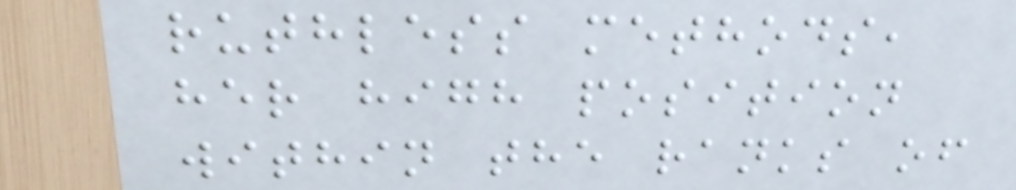ruthless methods,
her high position
within the ranks of
